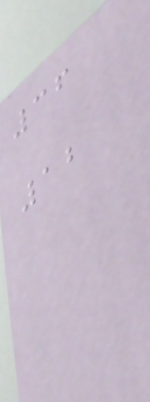36
12
